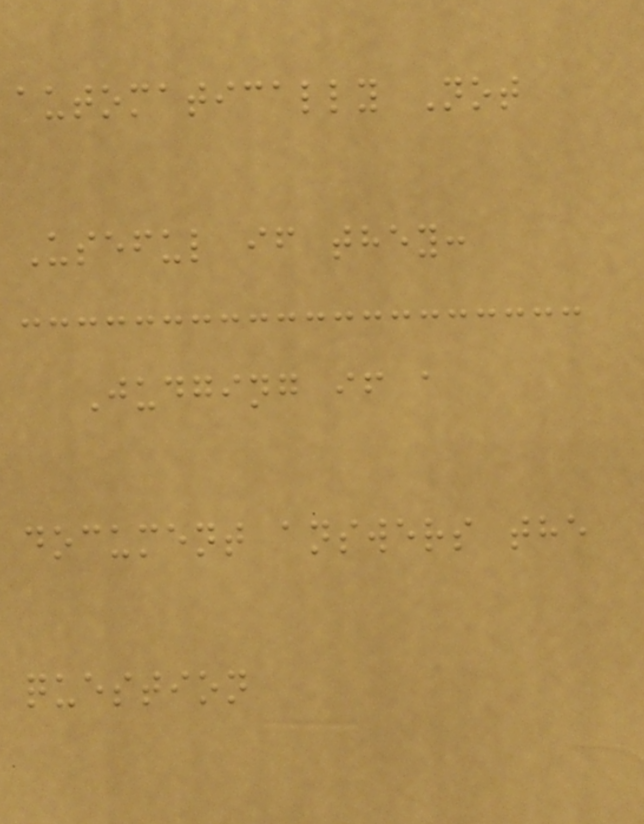automatically Not
Useful if they:
Judging if a
document answers the
question
